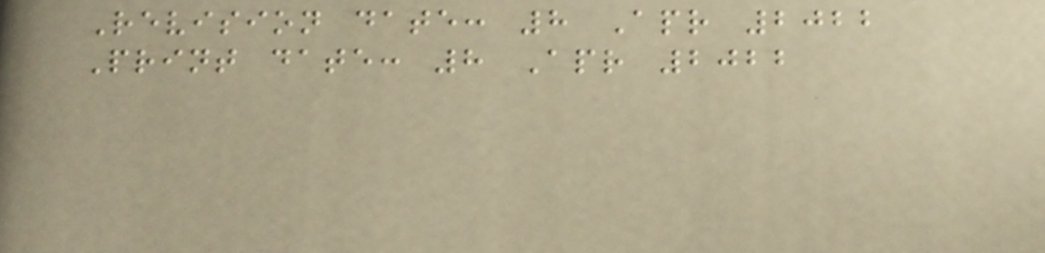Revision date: 8 Apr 2022
Print date: 8 Apr 2022
